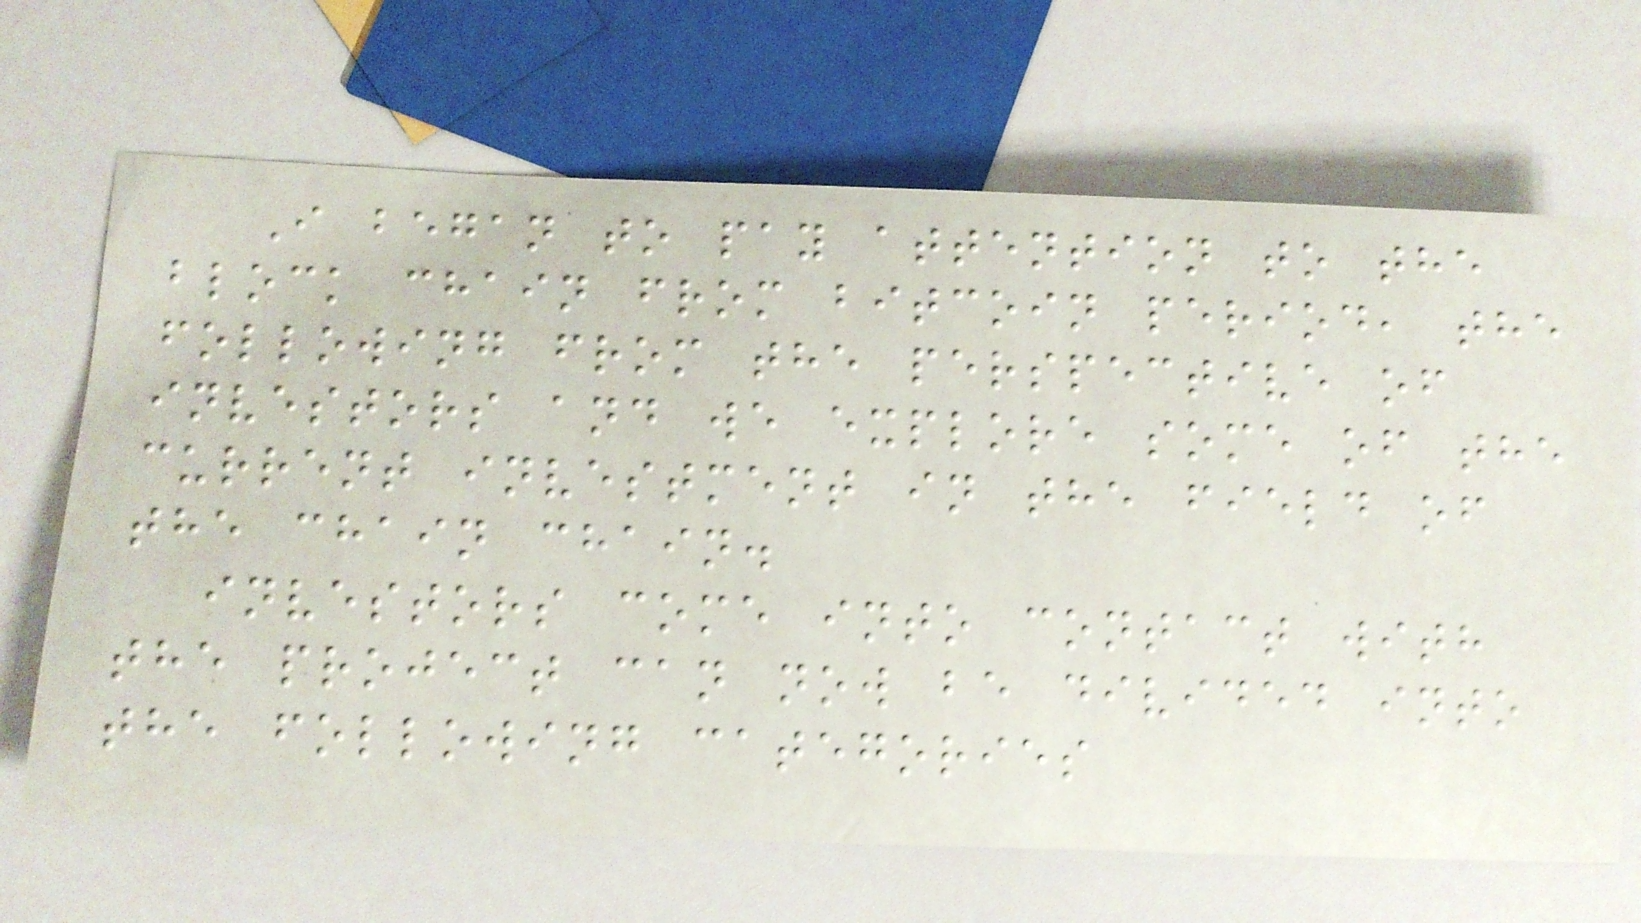I began to pay attention to the
block chain from bitcoin period, the
following from the perspective of
investors and we explore some of the
current investment in the field of
the chain chain.
investors come into contact with
the project can now be divided into
the following categories
